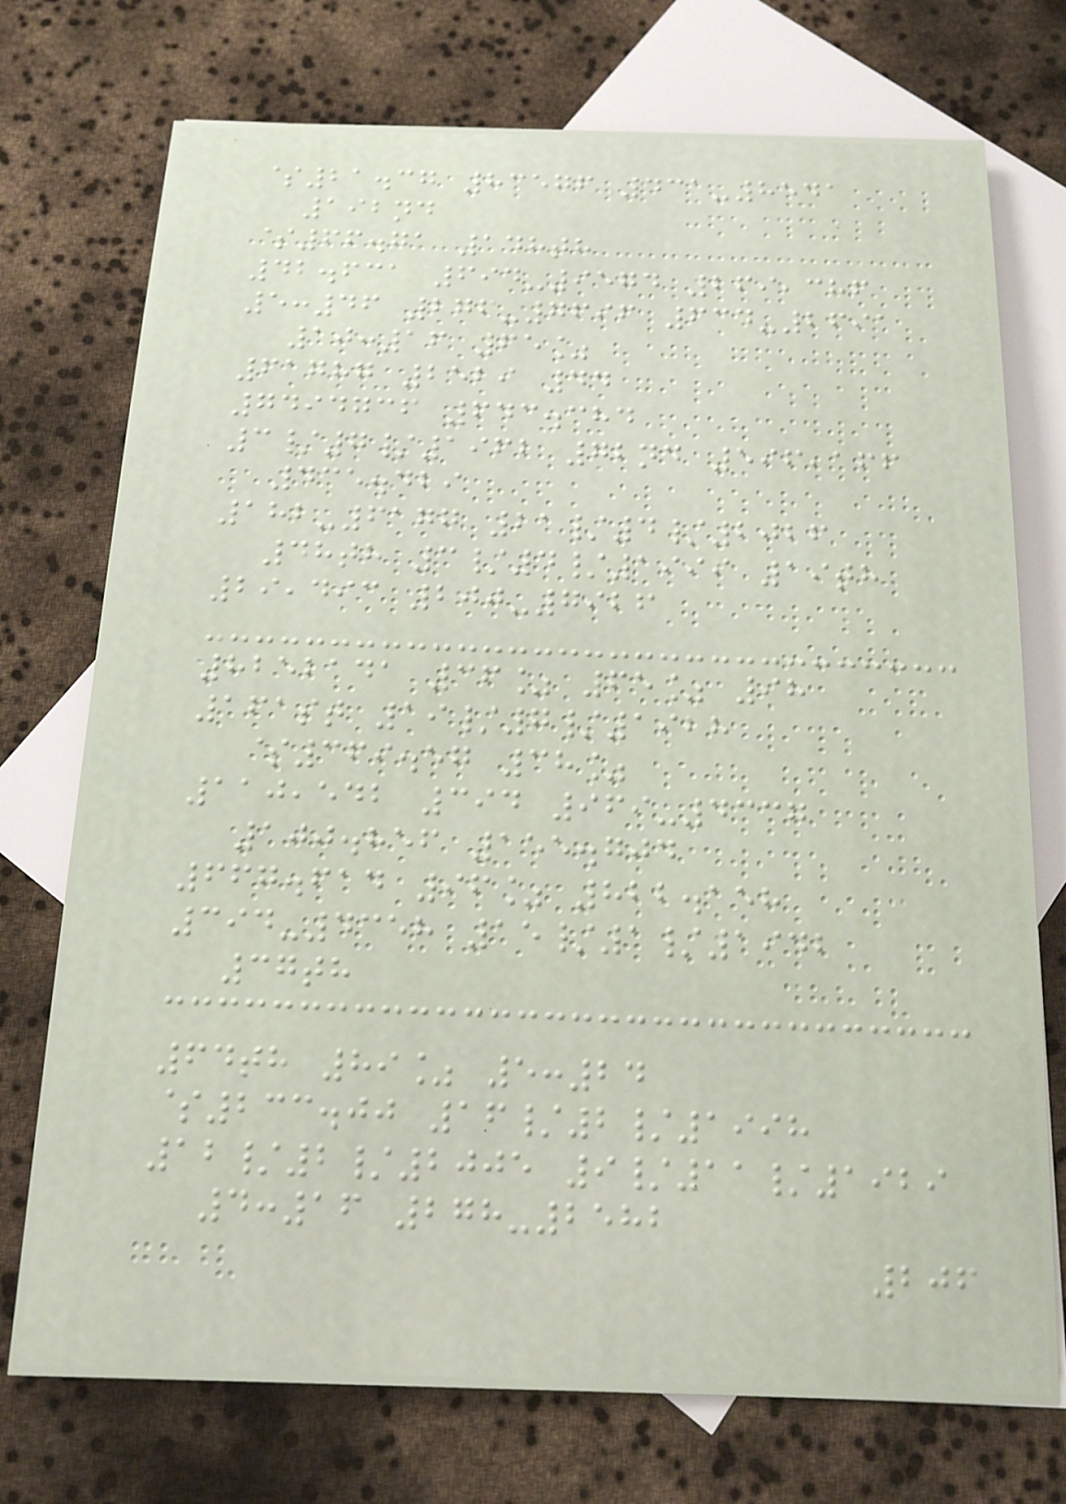$21.37 83576 431-8541
192nd
$66.71 148th
42.631 694-9574 269,386
5:46 276-7696 634-2691
10:16 65%
61787 2529 44
7494736 643.384
3/7/1962 72nd 596,166
435.429
182-6177 21/4/2026
48th 3/4/1999 19th
29,493 200-7926
8252141 36% 65% 98
161st 19/7/1928
$369.57 38%
110,542 394 969-4337
100.856 155.704
667.614 96% 822.158
394-4358 15/1/1942
37th
64th 89% 5:24
$233.00 16/2/1998
12/2/2005 9/11/1929
4:16 278-2582
206
